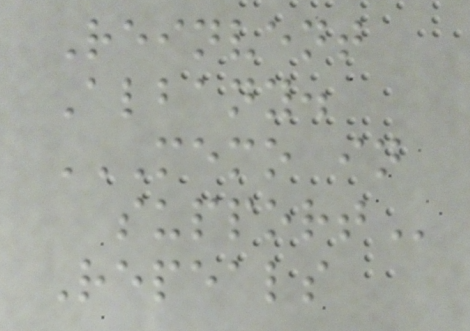Reinvent
Albany.
MEMO IN
SUPPORT
Repeals
